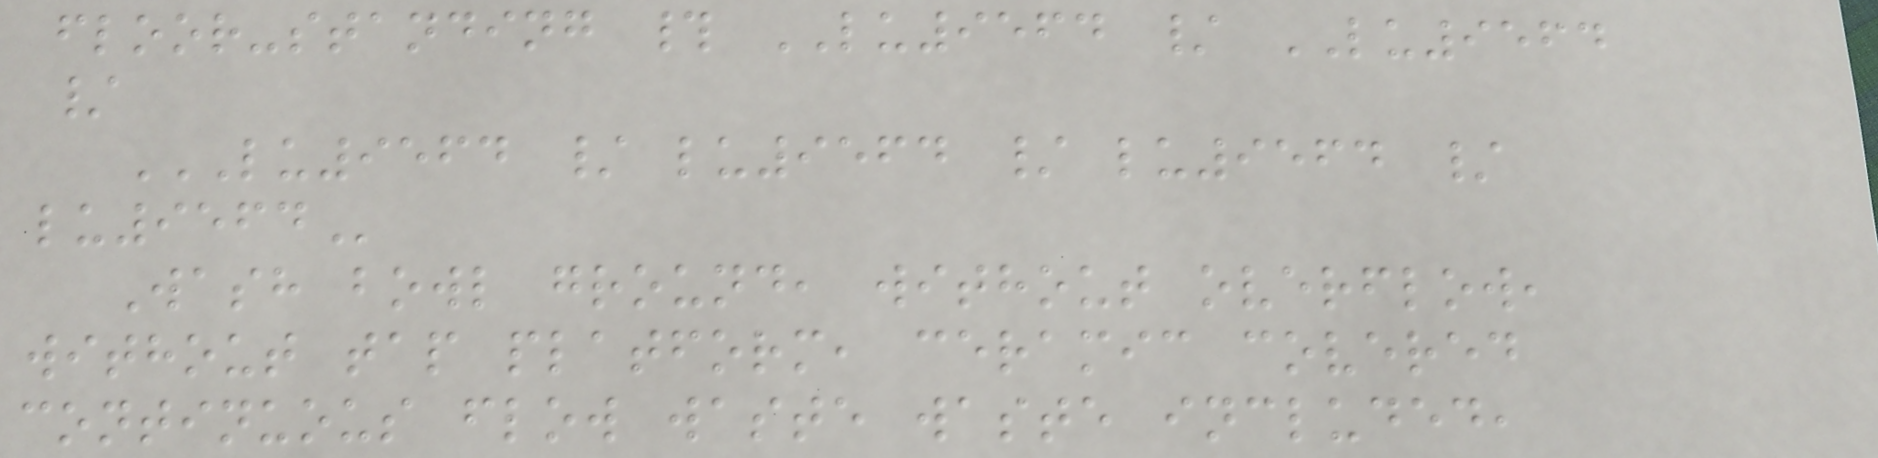floor-standing # LU9564 / LU9564
/
LU9564 / LU9564 / LU9564 /
LU9564
Wash bowl ground, without overflow,
without tap platform, ceramic covered
continuous flow waste waste included,
